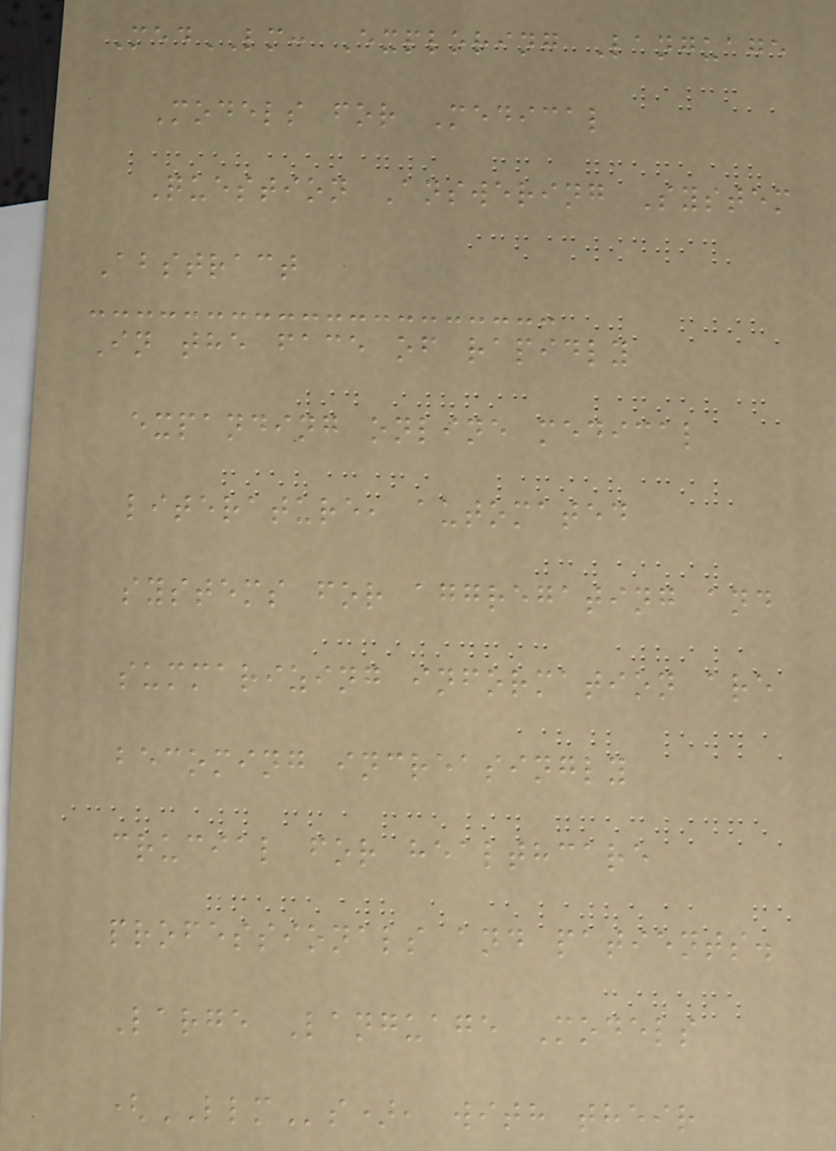MedLM: Exploring Language
Models for Medical
Question Answering System
Abstract
In the face of rapidly
expanding online medical
literature, automated
systems for aggregating and
summarizing information are
becoming increasingly
crucial for healthcare
professionals and patients.
Large Language Models
(LLMs), with their
